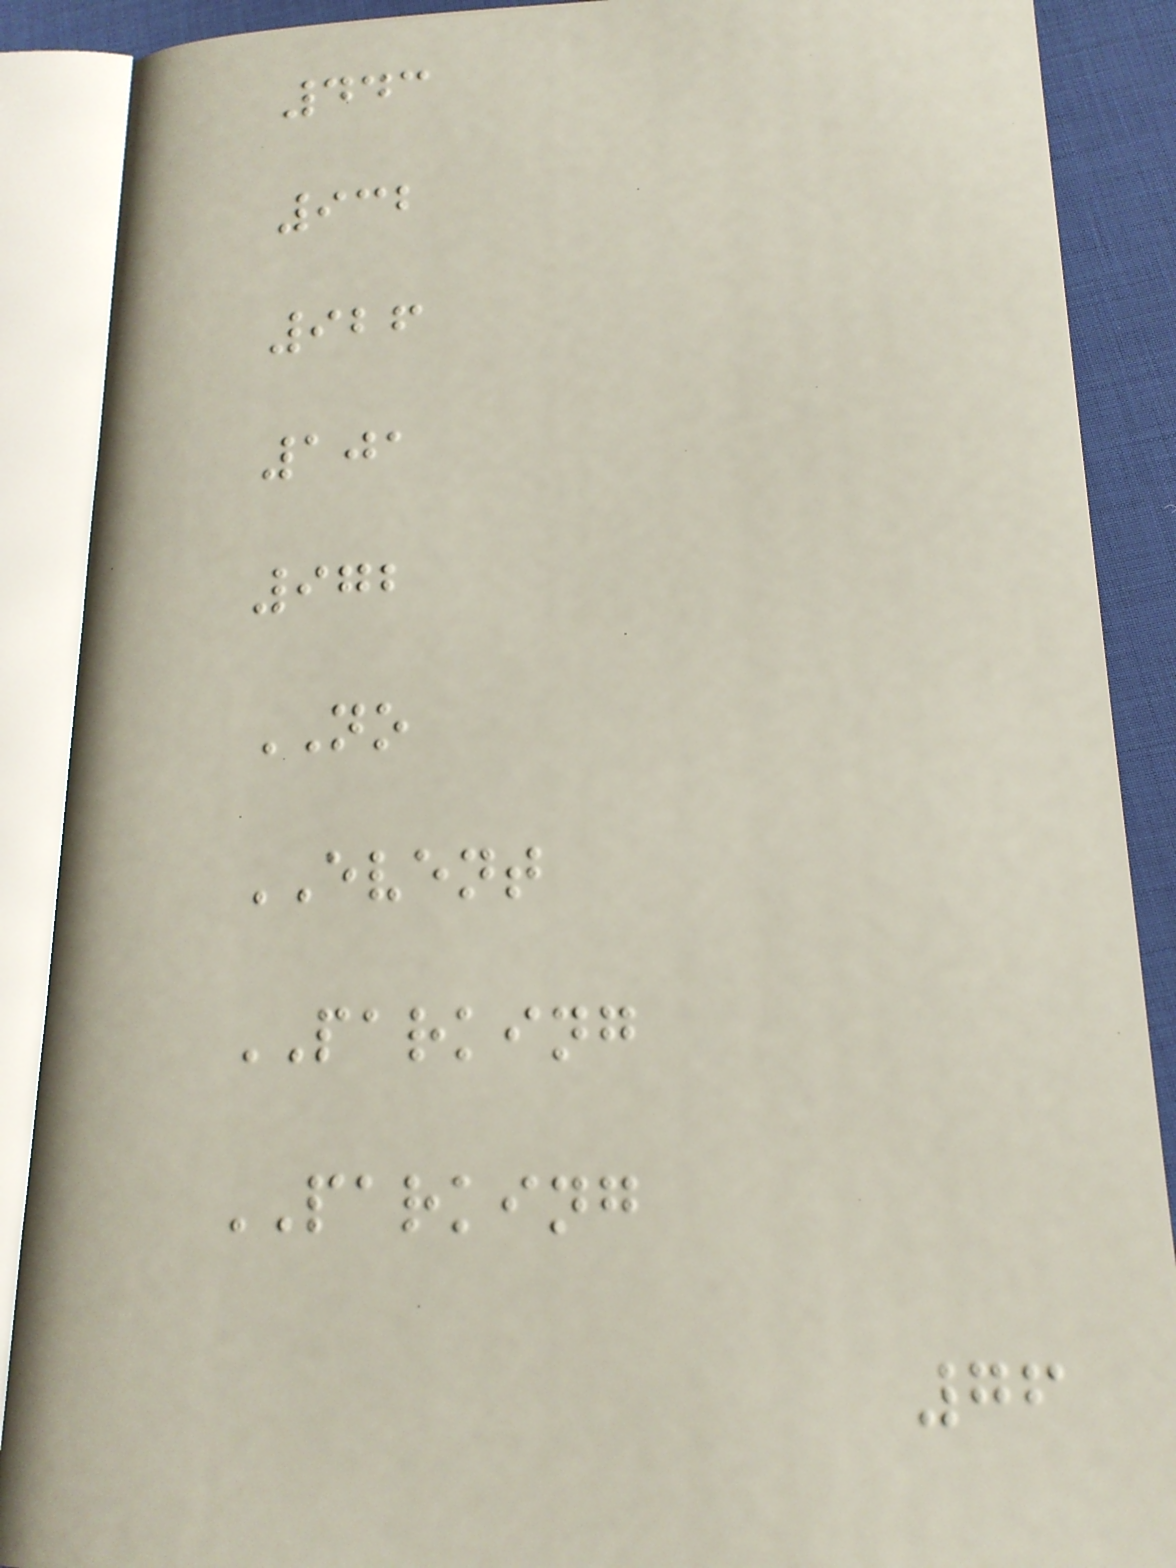443
932
926
101
972
NO
EVENT
PARKING
PARKING
76
